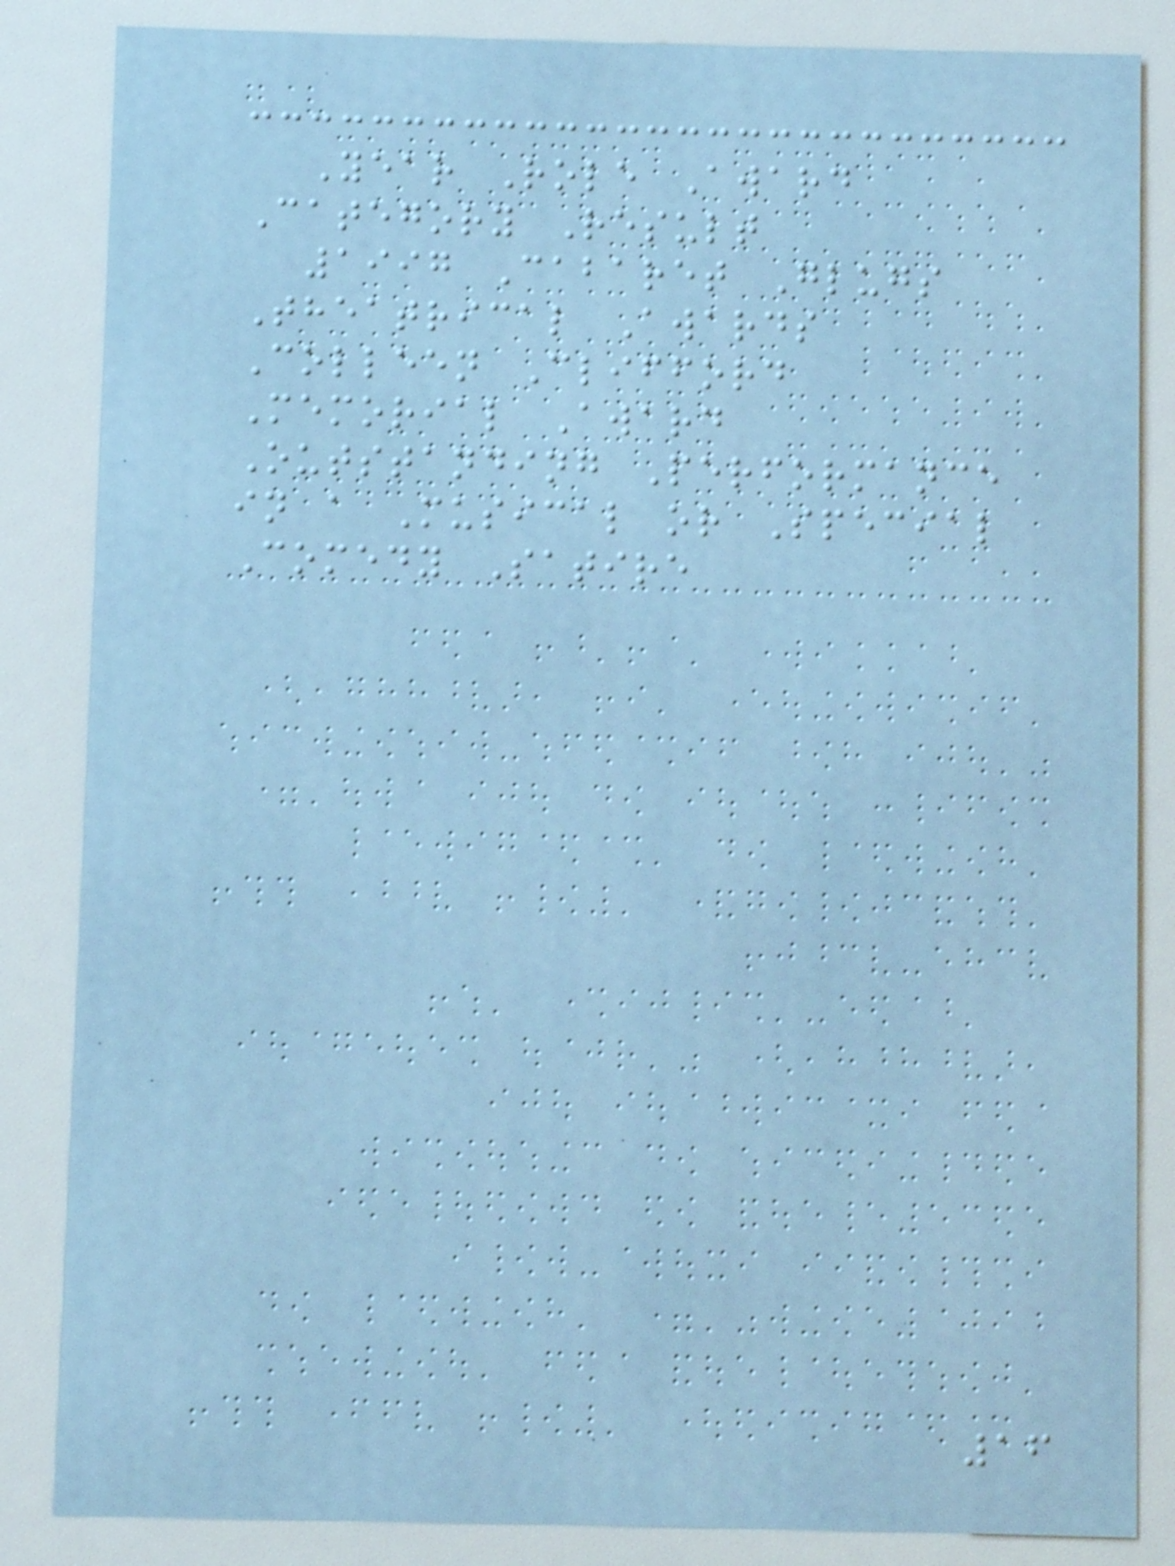Year Role Award
Category Result
1997 Cabaret Glugs
Theatrical Awards
Colleen Clifford
Memorial Award
Outstanding Performance
in a Musical or Special
Comedy Satire
16
